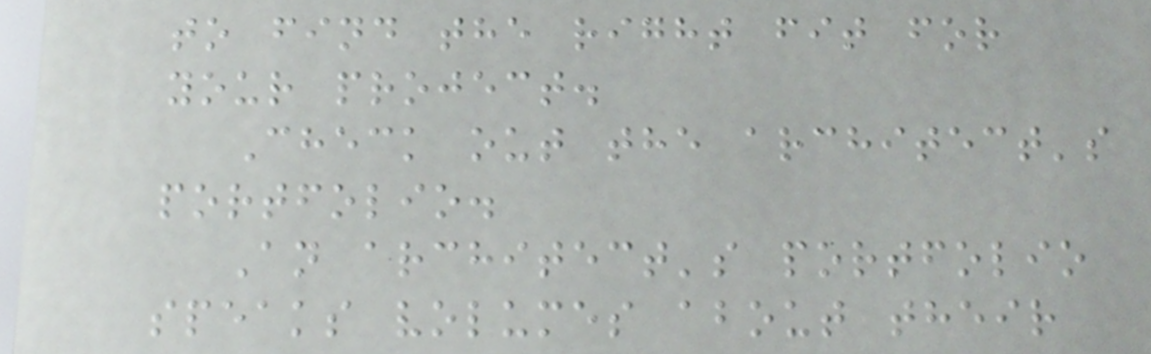to find the right fit for
your project.
Check out the architect's
portfolio.
An architect's portfolio
speaks volumes about their
